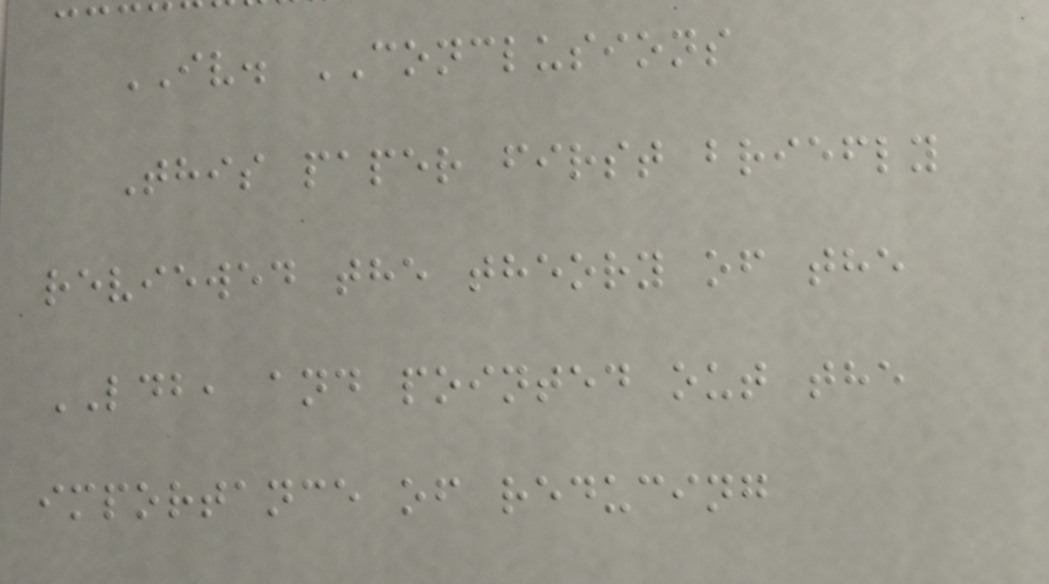IV. CONCLUSIONS
This paper first briefly
reviewed the theory of the
LDB, and pointed out the
importance of reducing
